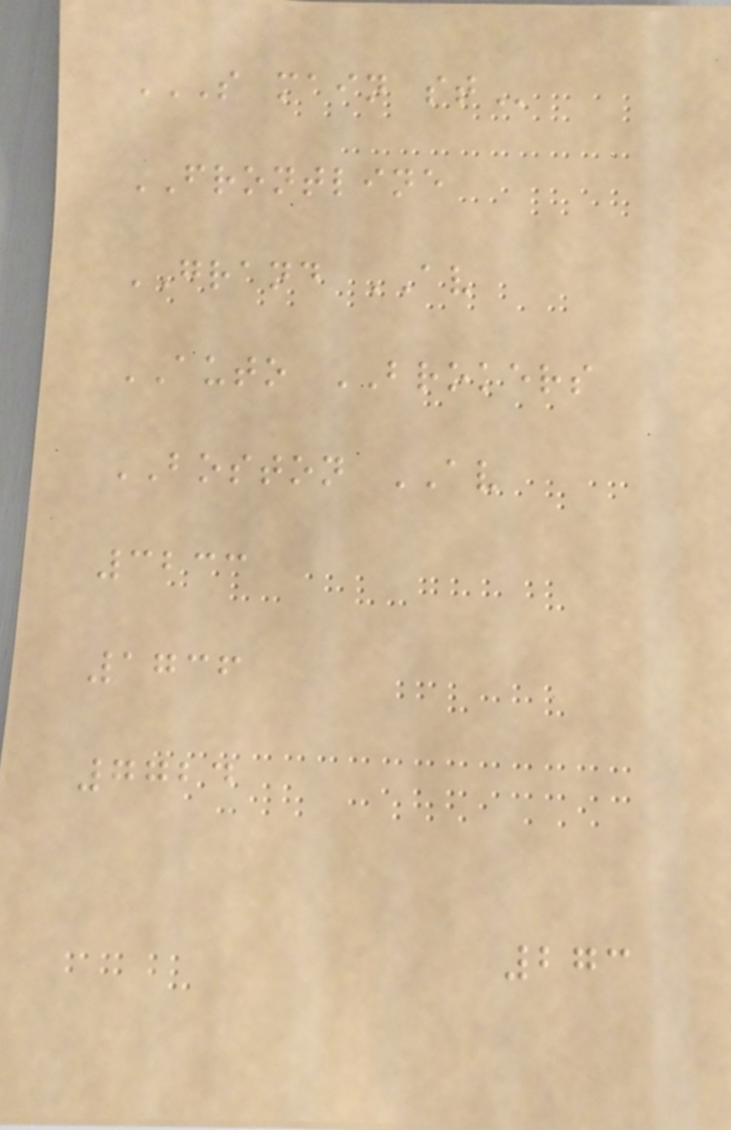S MAIN ST
FRONTLINE
GRAND AV
AUTO BROKERS
BOSTON AV
3233
1736
7724
273
